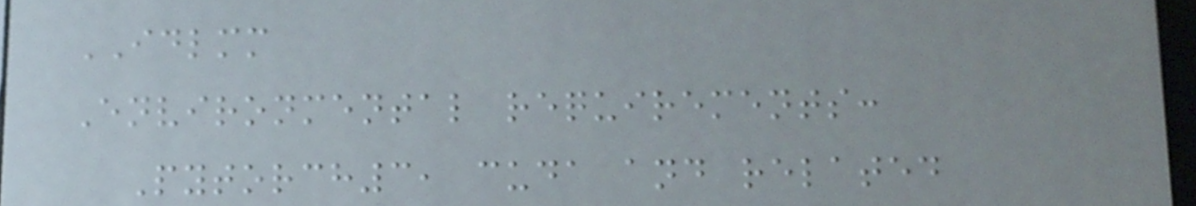IDLMM
Environmental requirements:
Pytorch3, cuda and related
